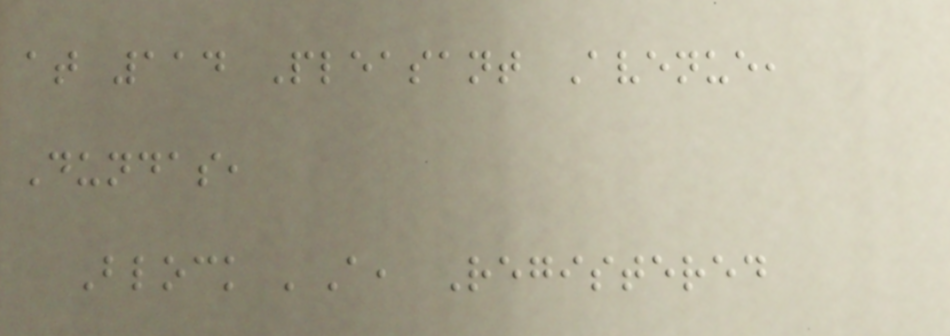at 114 Pleasant Avenue,
Dundas,
Block 'A, Registered
